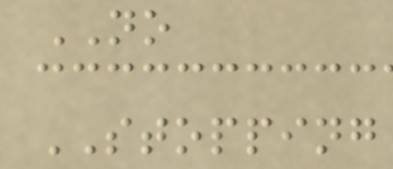NO
STOPPING
